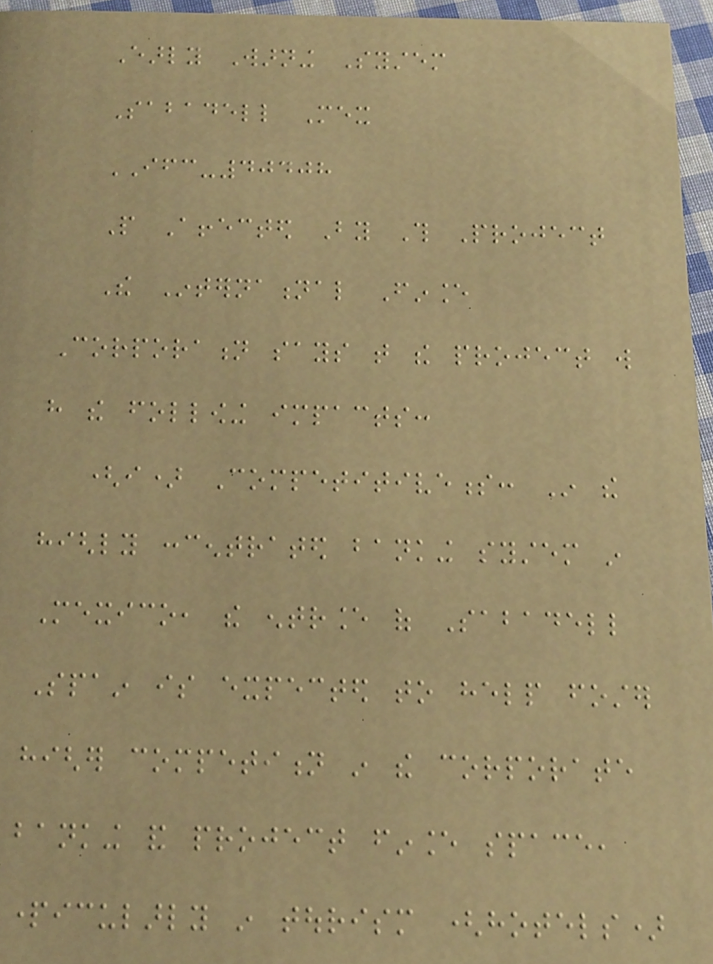Early Warning System
Sabadell Mex
IFC-40408
People Affected By This Project
The International Finance
Corporation says that the project will
have the following impacts:
(i) Competitiveness: In the
highly concentrated banking system in
Mexico, the entrance of Sabadell
Spain is expected to help foster
higher competition in the corporate
banking and project finance space,
particularly in tourism (hotels)
